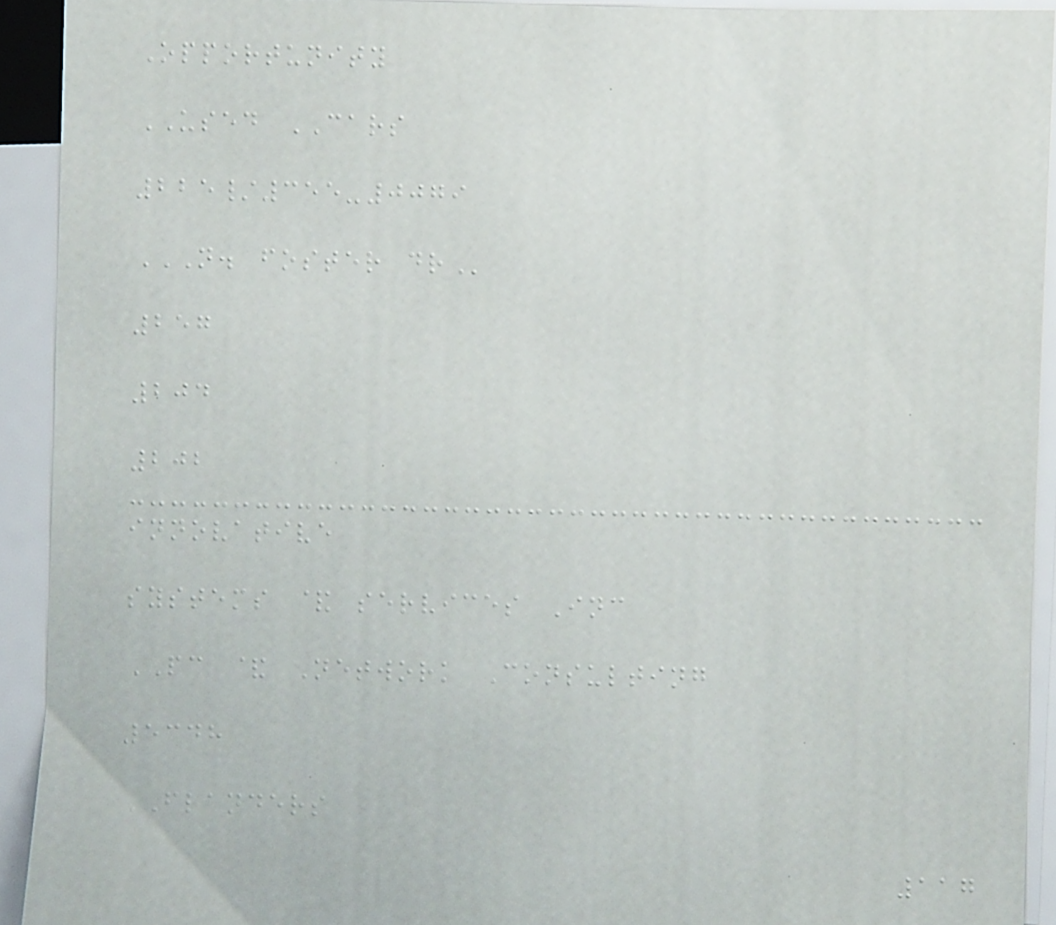Opportunity
USED CARS
225/355-0079
N. FOSTER DR
257
204
202
innovative
systems & services Inc
PC & Network Consulting
5348
FLANDERS
117
